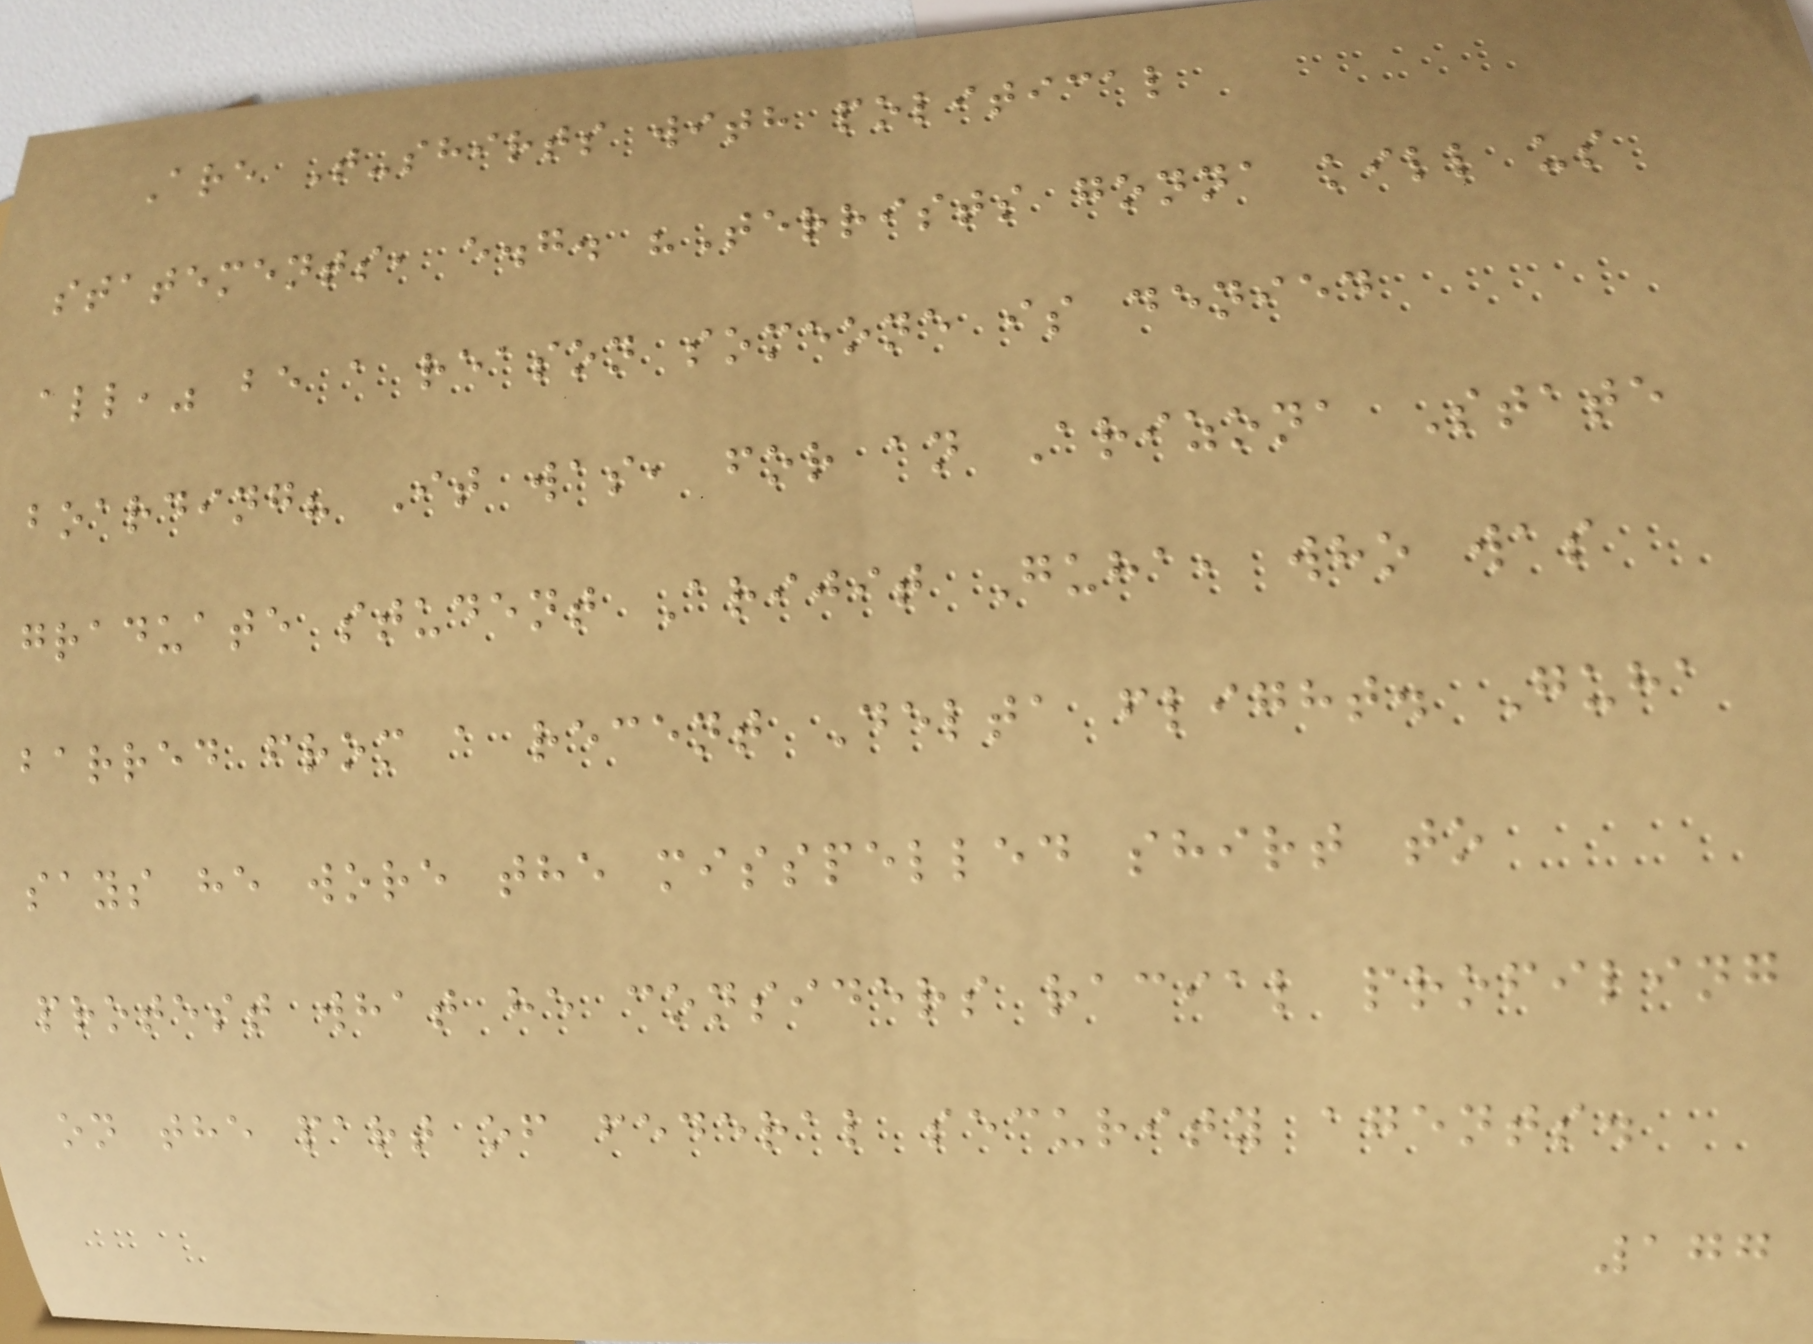Are T-shirts with political
statements, e.g. "Terrists gonna kill us
all," be a reason someone is denied
boarding? It was, for an Arizona State
graduate student Arijit Guha, who was
barred from a recent Delta flight. Guha
says he wore the misspelled shirt to
protest what he considers racial profiling
on the part of federal security agents.
177
